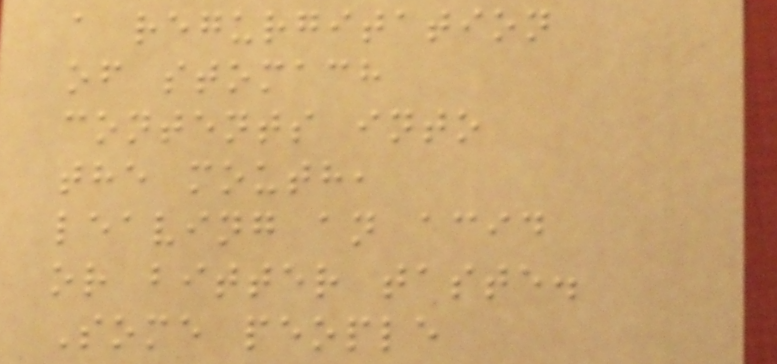a regurgitation
of stomach
contents into
the mouth,
leaving an acid
or bitter taste.
Some people
